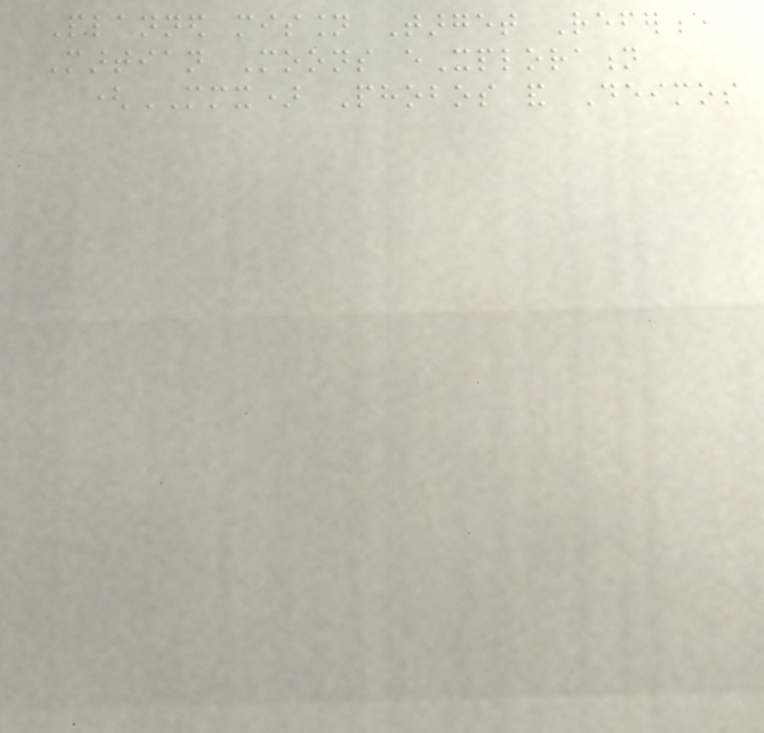Planned mission Target Reference
Martian Moons eXploration
(MMX) Phobos and Deimos
